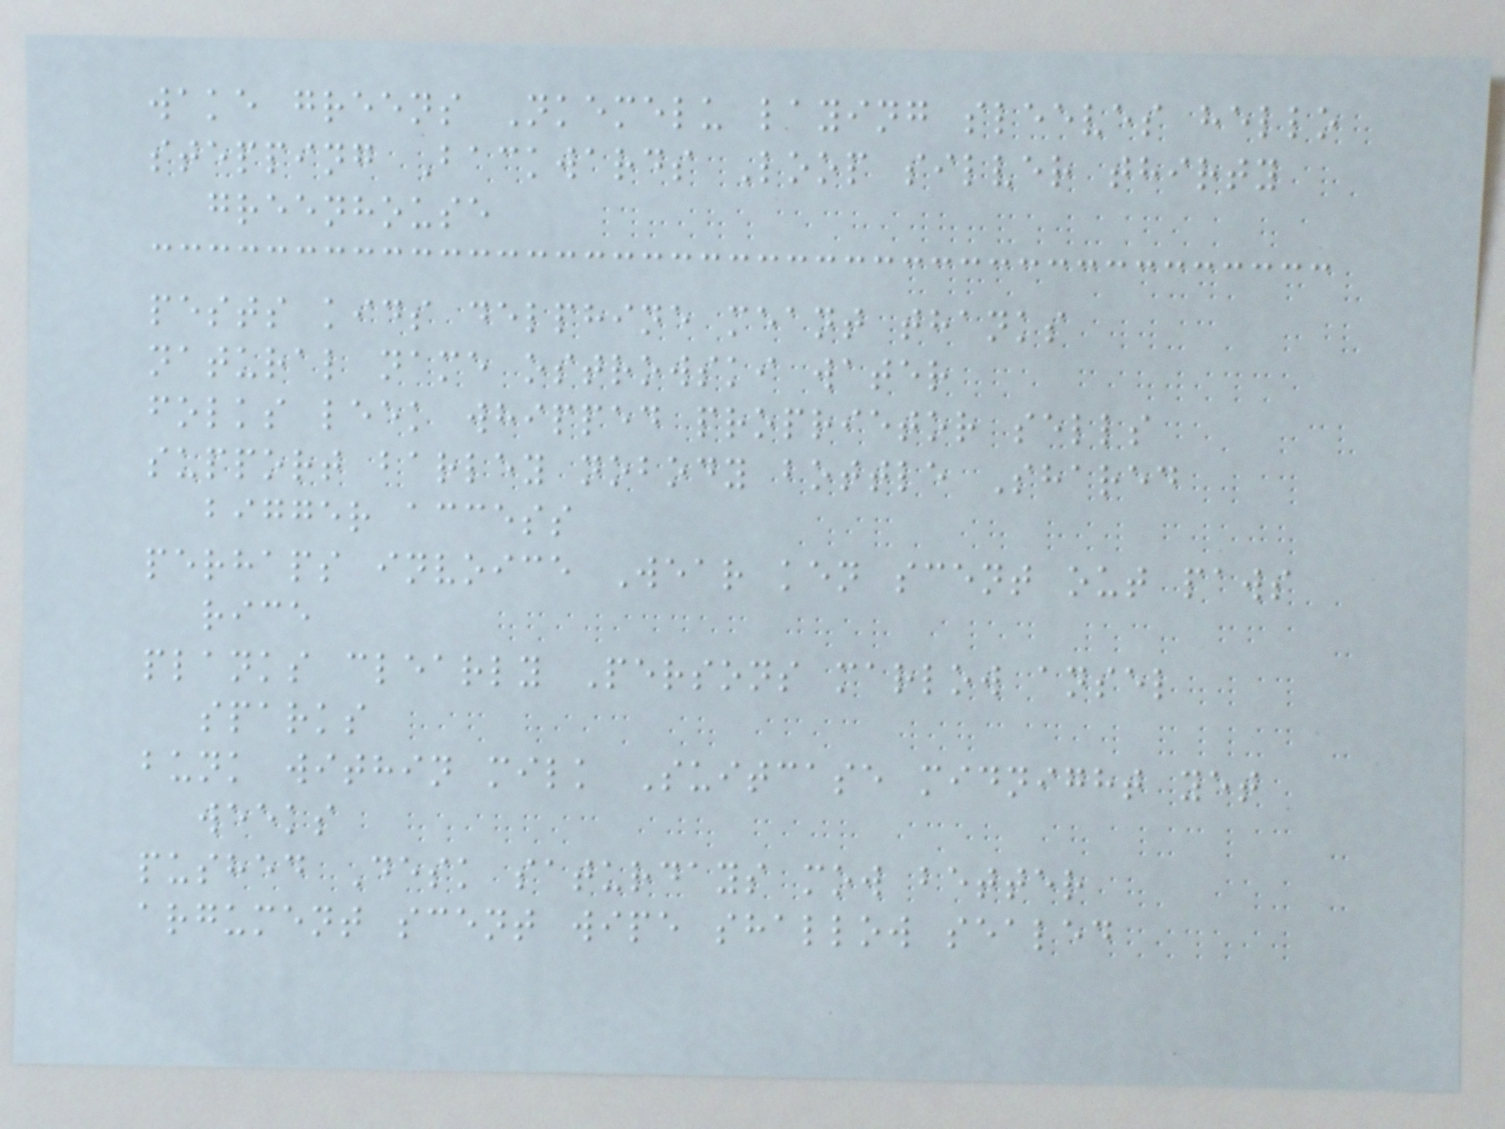wake greens Nkemelu laying sleeves hello
stepping Backwards Loop silver thirty
greenhouse
pests kids delphine meant thanks
natural name ostrowski water
folks leek whipped proprietor sells
support barley nobody bottle Shared
bigger access
perhaps invoice Wear ken scent out paws
rice
planks clearly Persons marlow ansel
sparks
bunk within milk Suitcase midnight yet
weeks
pushed Desk saturdays mow better
argument scent wipe shallow sealed
